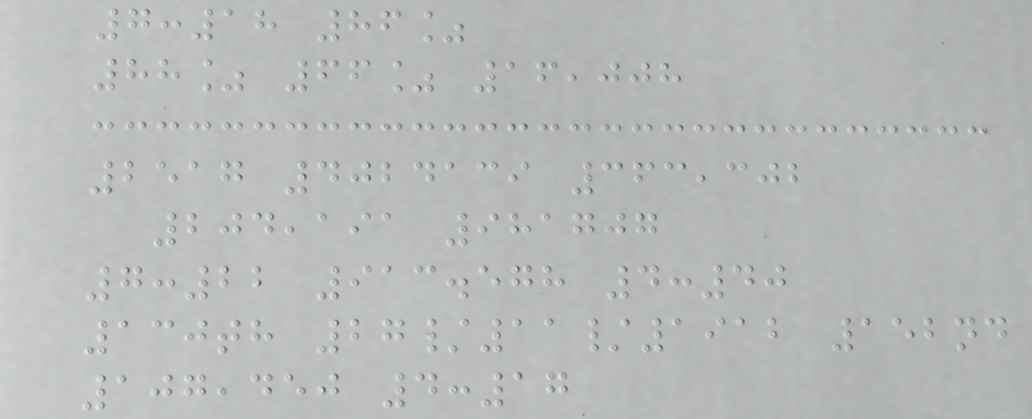7:18 86%
88% 66% 16,008
2517 4024139 363,302
204,191 981707
7:22 913.578 4:40
130th 27/11/1912 152nd
107,450 4:17
